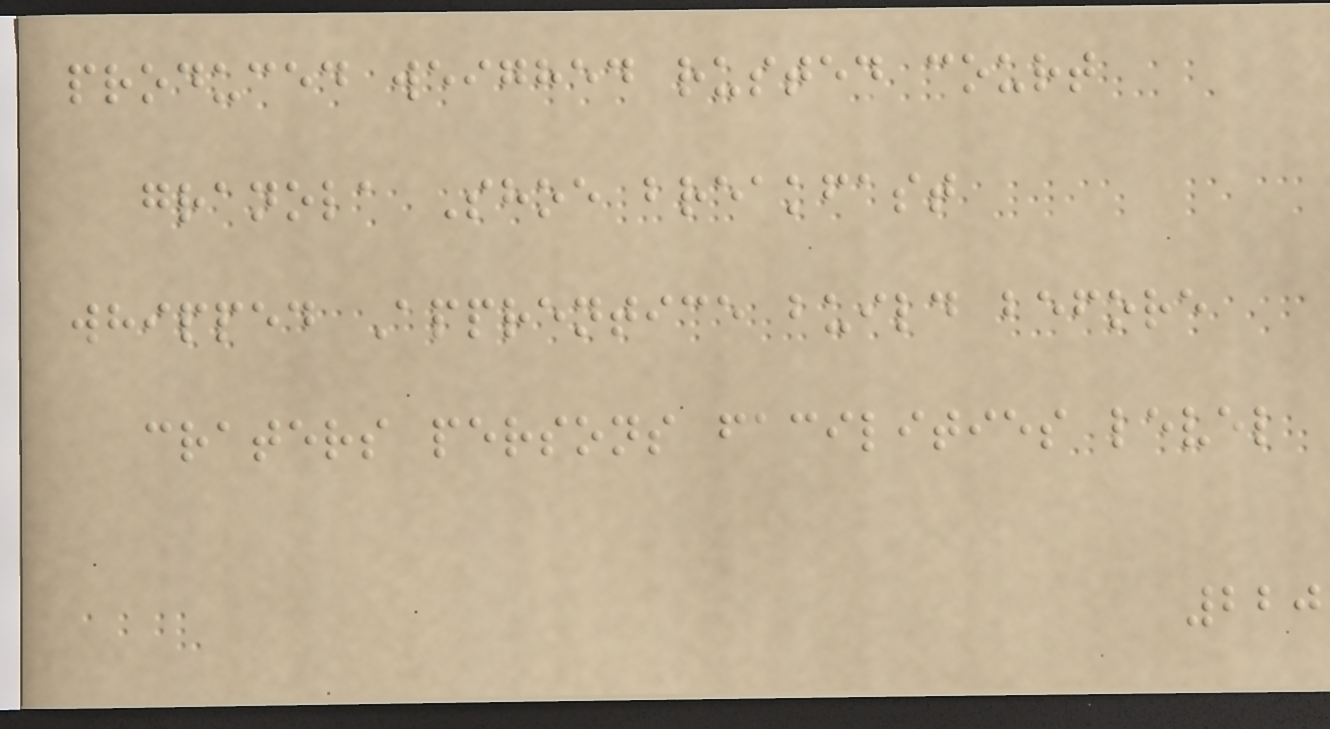produced weighed rusted court
granola Shoe breakfast
whipped Apprentice build before
craters persons facilities level
220
